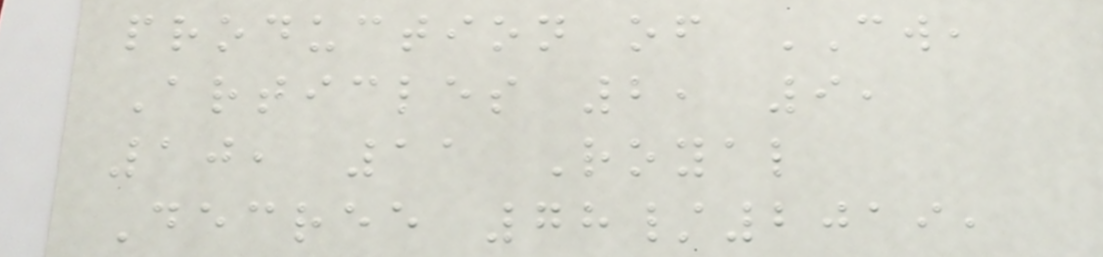production of CW,
Articles 2, 9,
10, 11 Royal
Decree 78/2019,
